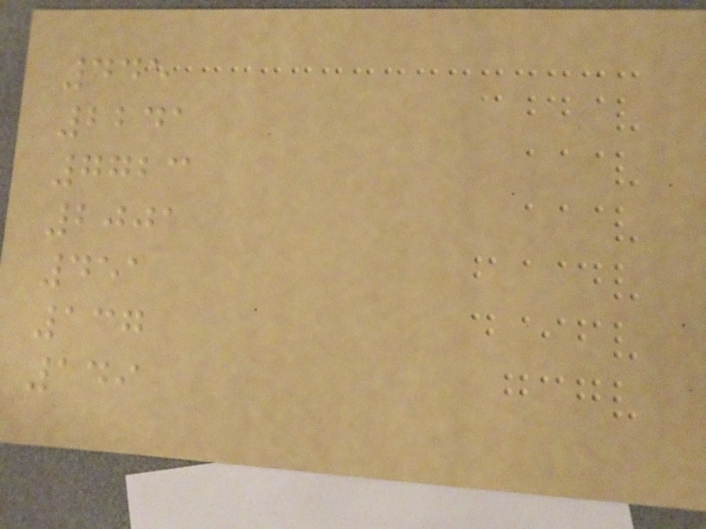445
2241
7723
2001
451
137
149
